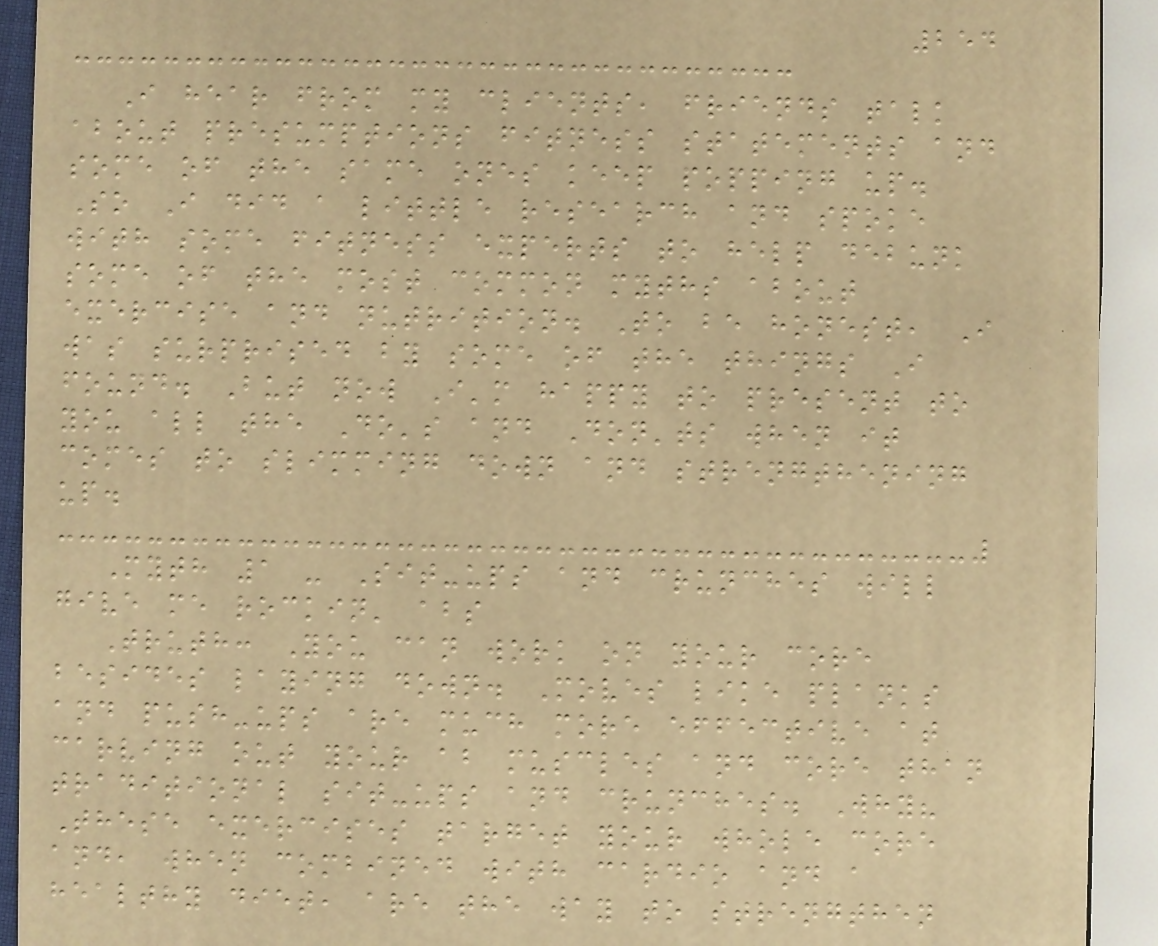254
I hear from my clients, friends talk
about presumptions fitness statements and
some of the same ones keep popping up.
So I did a little research and spoke
with some fitness experts to help debunk
some of the most common myths about
exercise and nutrition. To be honest, I
was surprised by some of the things I
found. But now I'm happy to present to
you all the Do's and Don'ts when it
comes to slimming down and strengthening
up.
Myth 1 - Sit-ups and crunches will
give me rockin' abs
Truth: You can work on your core
besides laying down. Moves like planks
and push-ups are much more effective at
carving out your ab muscles and core than
traditional sit-ups and crunches. Why?
These exercises target your whole core
and, when combined with cardio and a
healthy diet, are the way to strengthen
